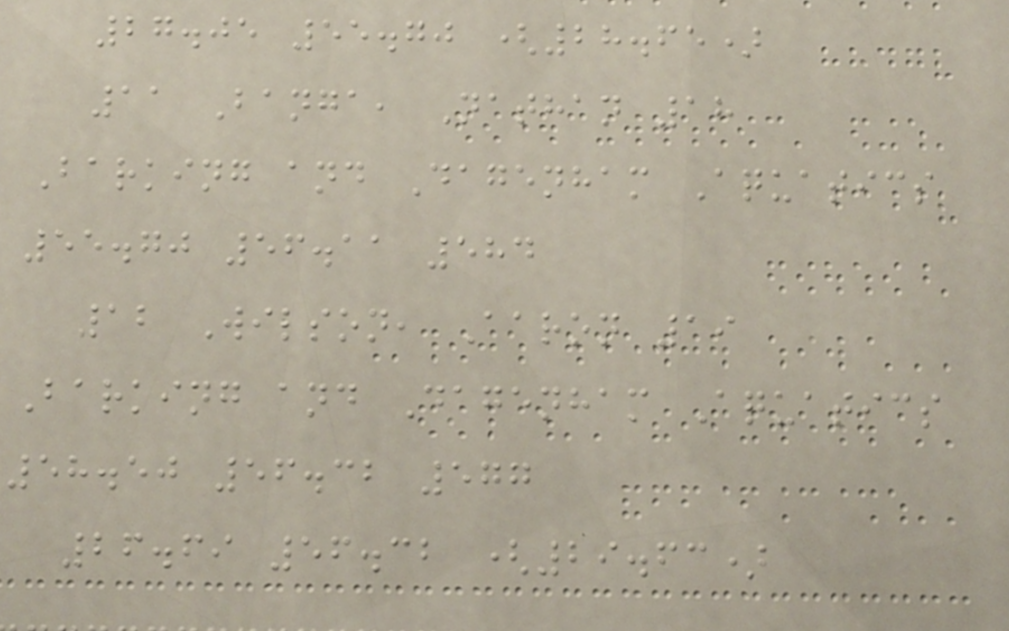27.05 55.70 (28.65)
11 Banga, Nathan 18
Barking and Dagenham Aquatics
55.70 56.11 584
12 Wilson, Aaron 19
Barking and Dagenham Aquatics
58.50 56.32 577
26.69 56.32 (29.63)
